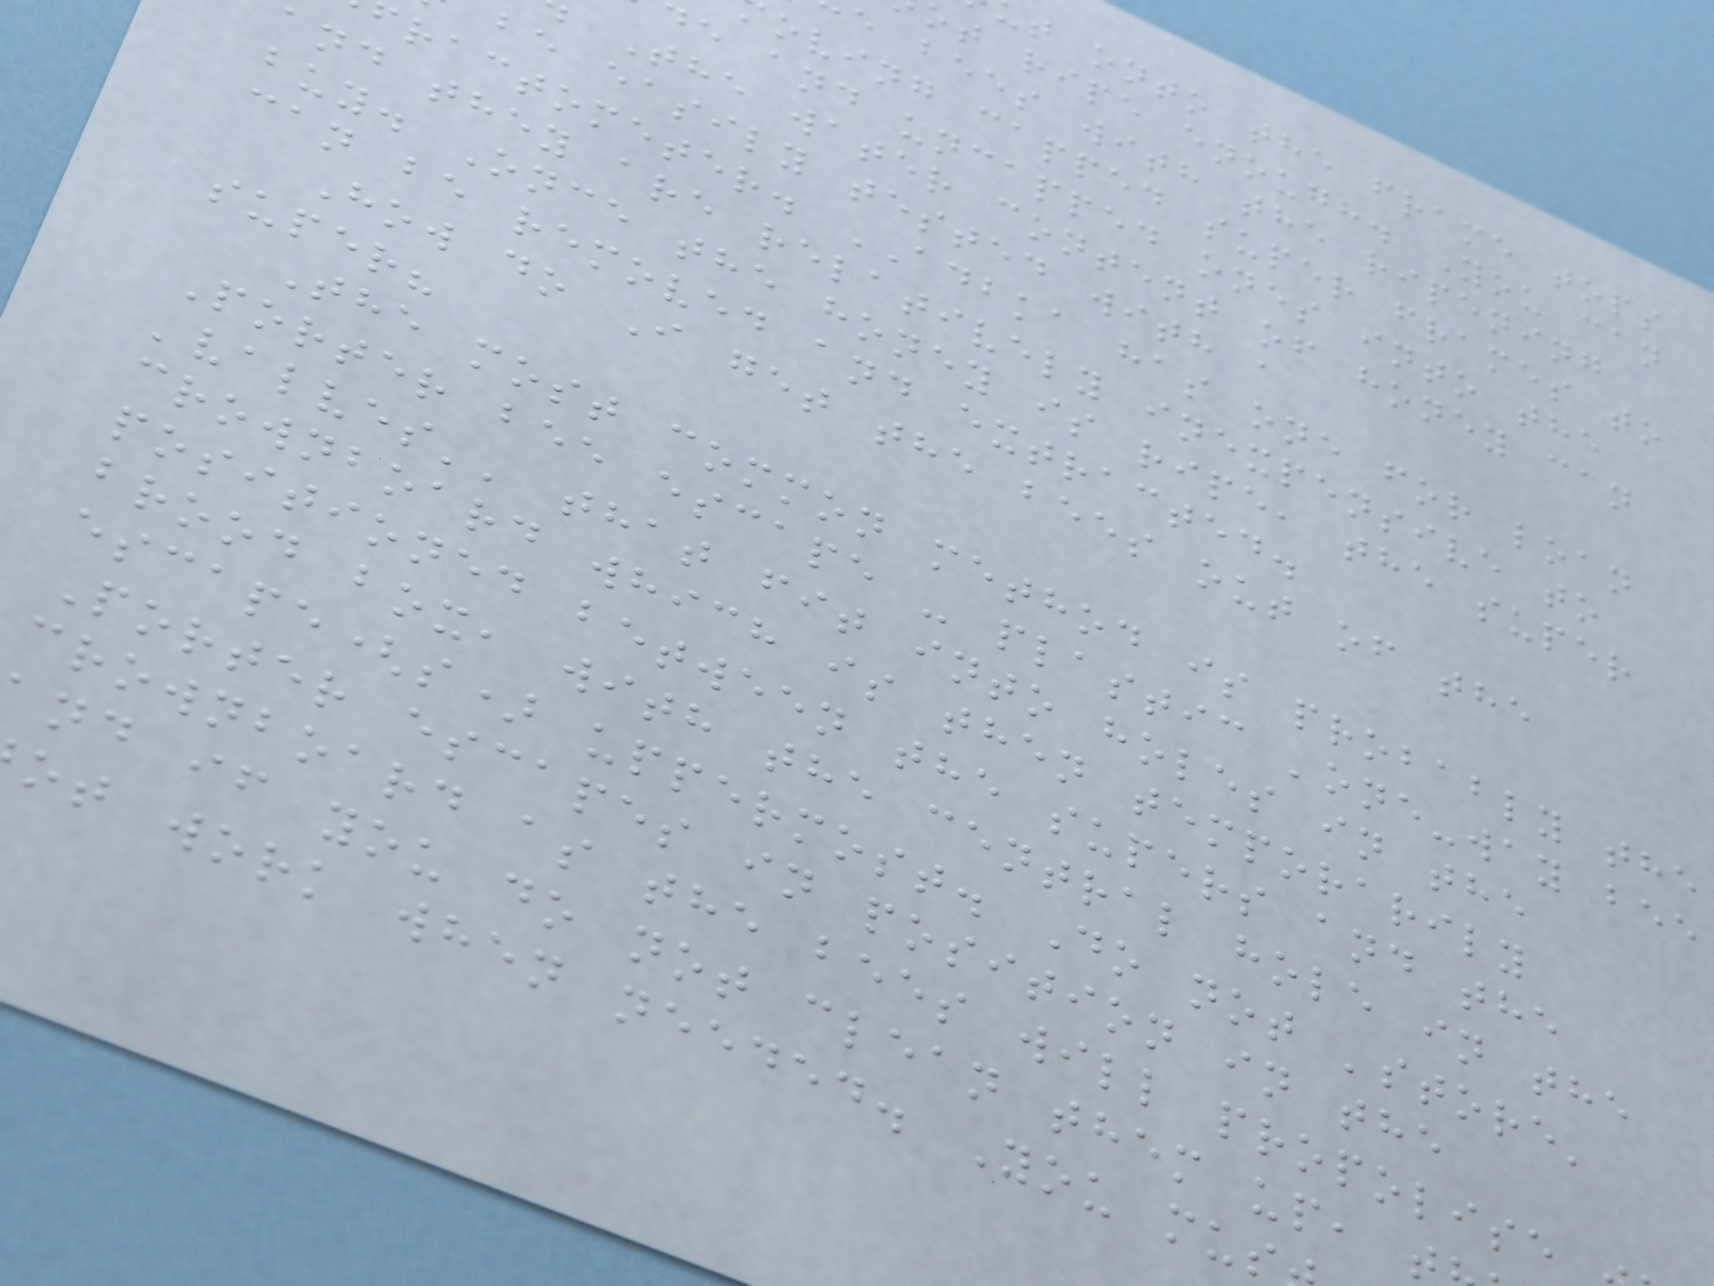t onto the frame tops
ot ripe enough. You can
e bees with the ripening
oving capped super frames to
e and uncapped ones into the
The water content of honey can
be easily tested with a
ractometer. ADBKA has one for loan
and they are relatively inexpensive to
buy. Once the honey is ripe, the super
can be removed and extracted.
How do I get the bees out of the
super?
The most common method is probably the
Porter bee escape - plastic 'one-way bee
'valves'' that fit into holes in the
crownboard which is then temporarily
positioned between the supers and the
brood box, with the central hole in the
escape(s) uppermost. Do not 'store'
Porter escapes in position in the
crownboard as the bees will propolise
nd if you do not clean them up,
ot work when needed. You mus
